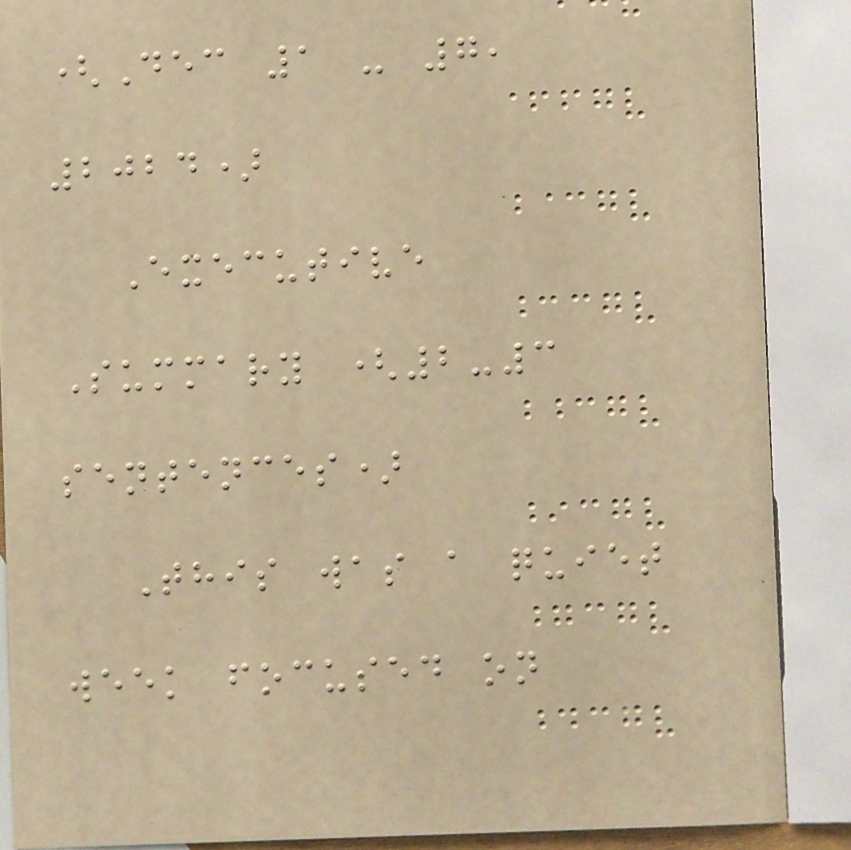(Dec 1 - 7,
2024)
Executive
Summary (2-3
sentences)
This was a quiet
week focused on
